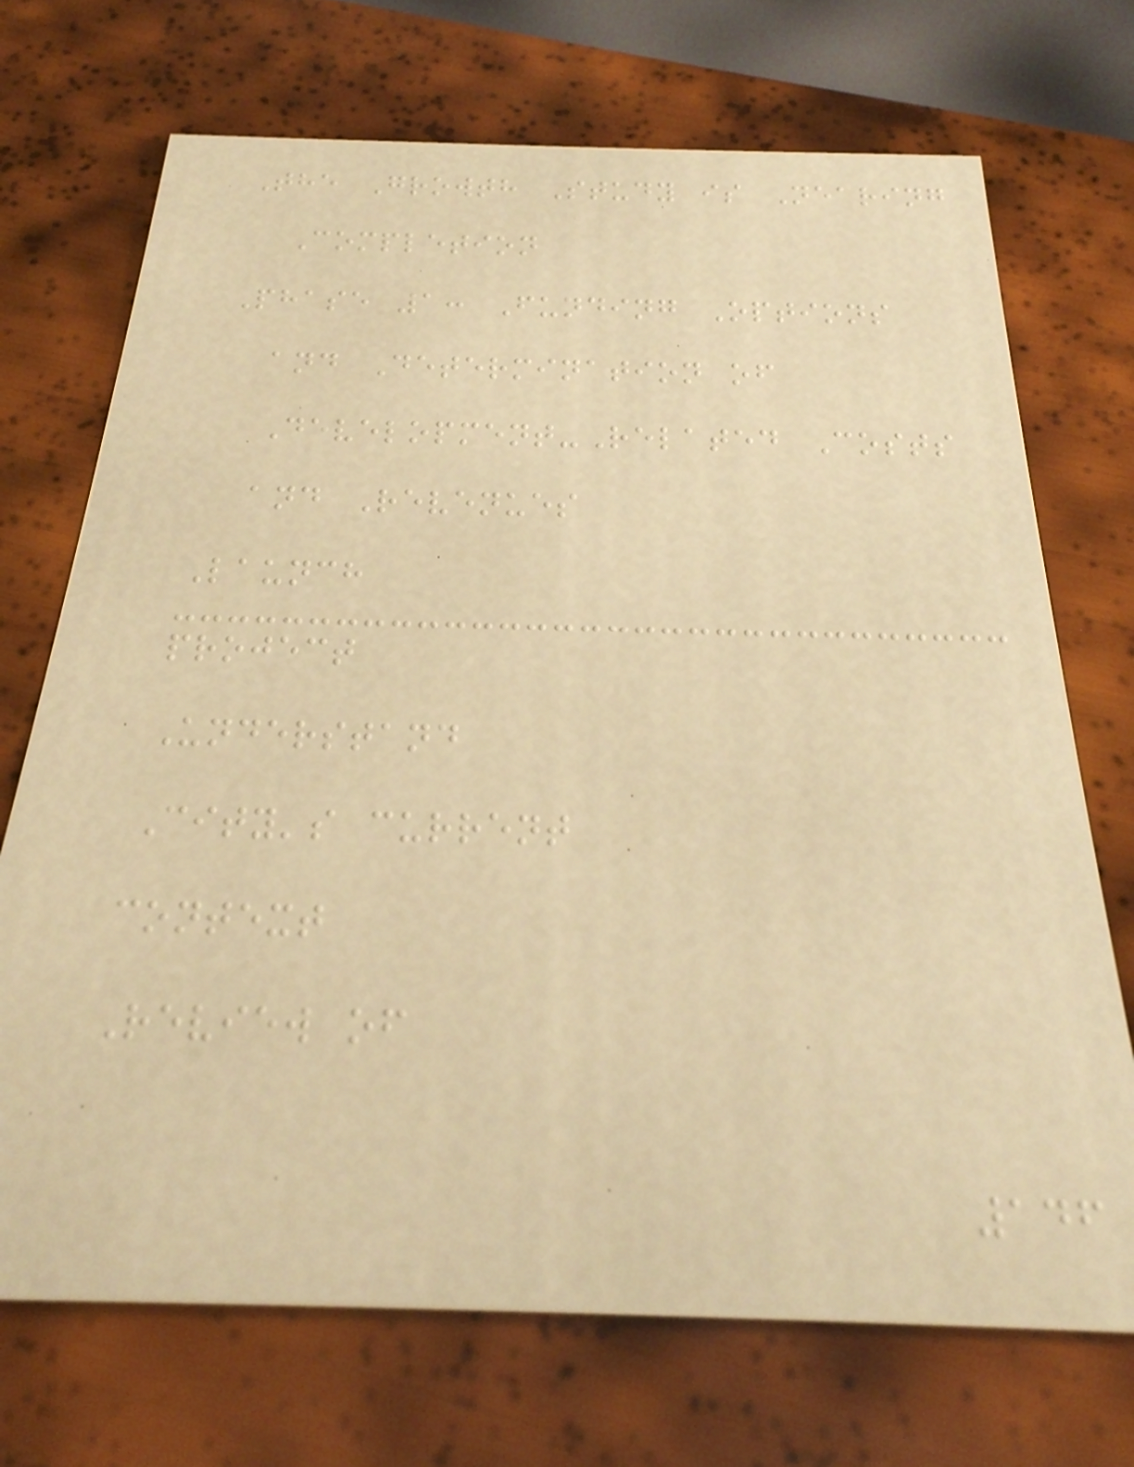The Growth Study is Nearing
Completion
Phase 1: Funding Options
and Determination of
Development-Related Costs
and Revenues
Launch
project
Understand
City's current
context
Review of
146
